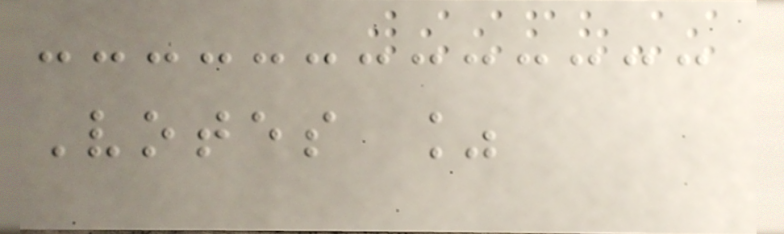Votes %
